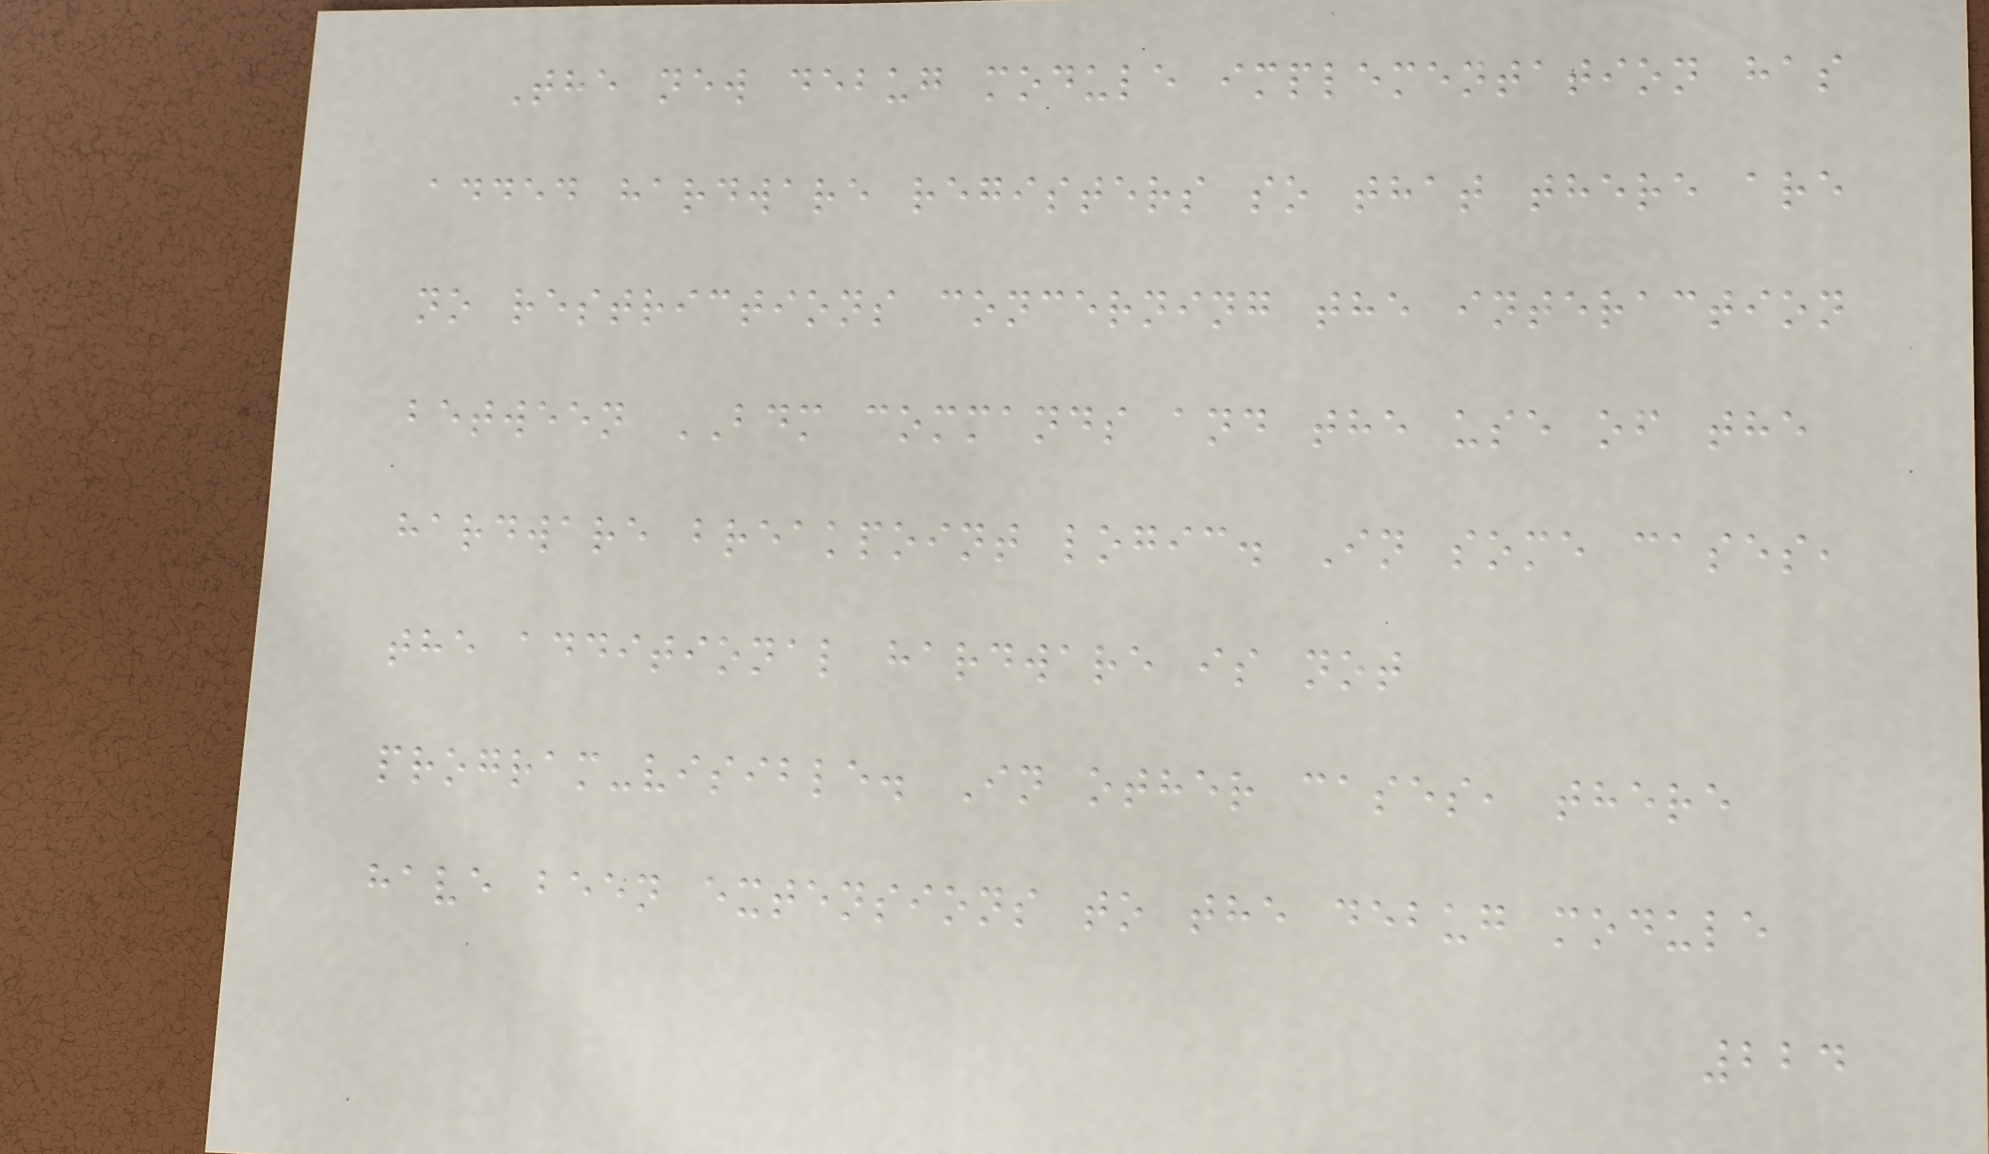The new debug module implementation has
added hardware registers so that there are
no restrictions concerning the interaction
between BDM commands and the use of the
hardware breakpoint logic. In some cases,
the additional hardware is not
program-visible. In other cases, there
have been extensions to the debug module
224
